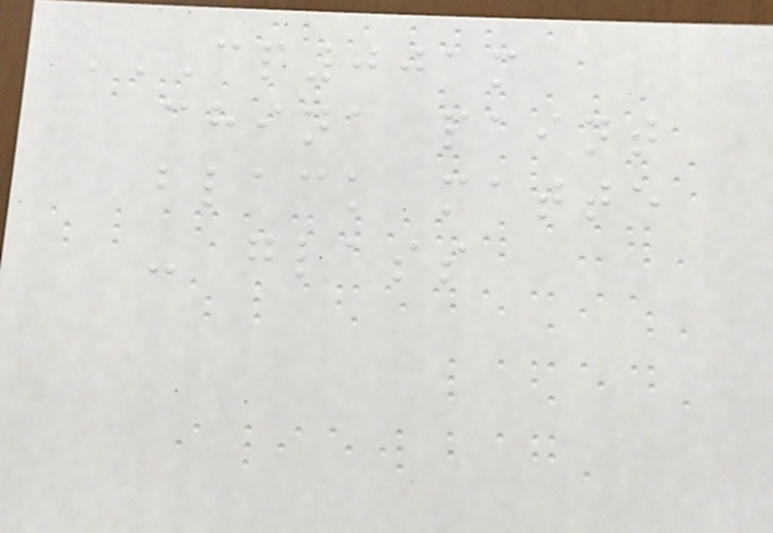CP001M
CHINA PAINT
BLACK MATTE
- GLASS
